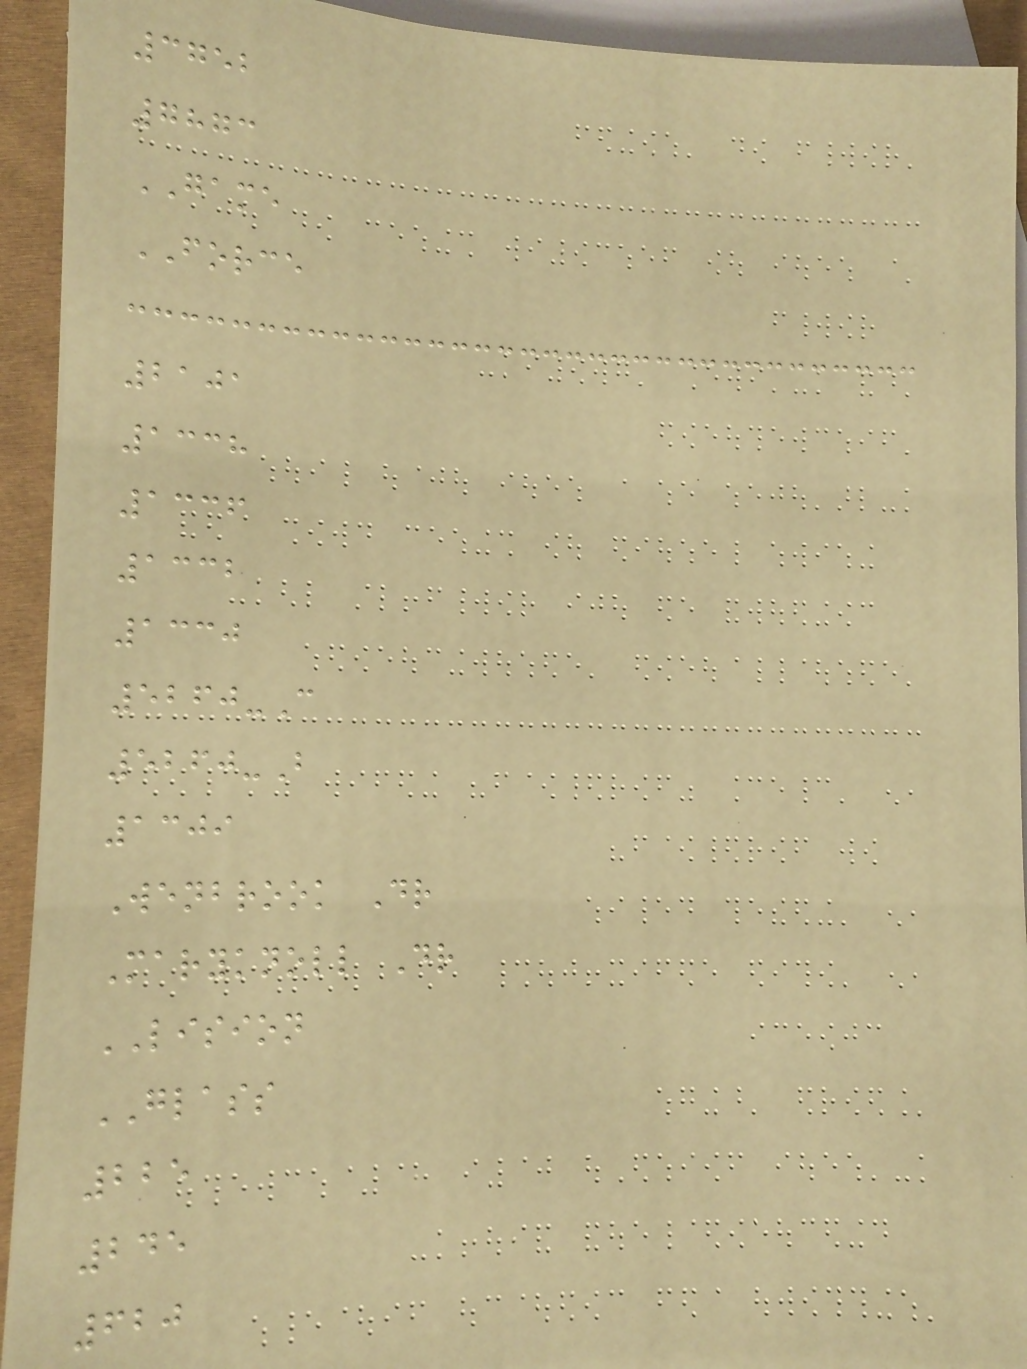3752
7873
GAME
FORCE
2101
1338
1336
1332
1330
5260-C
5260-B
1309
Wenbrook Dr
Maryknoll Dr
LISION
GLASS
225
245
620
